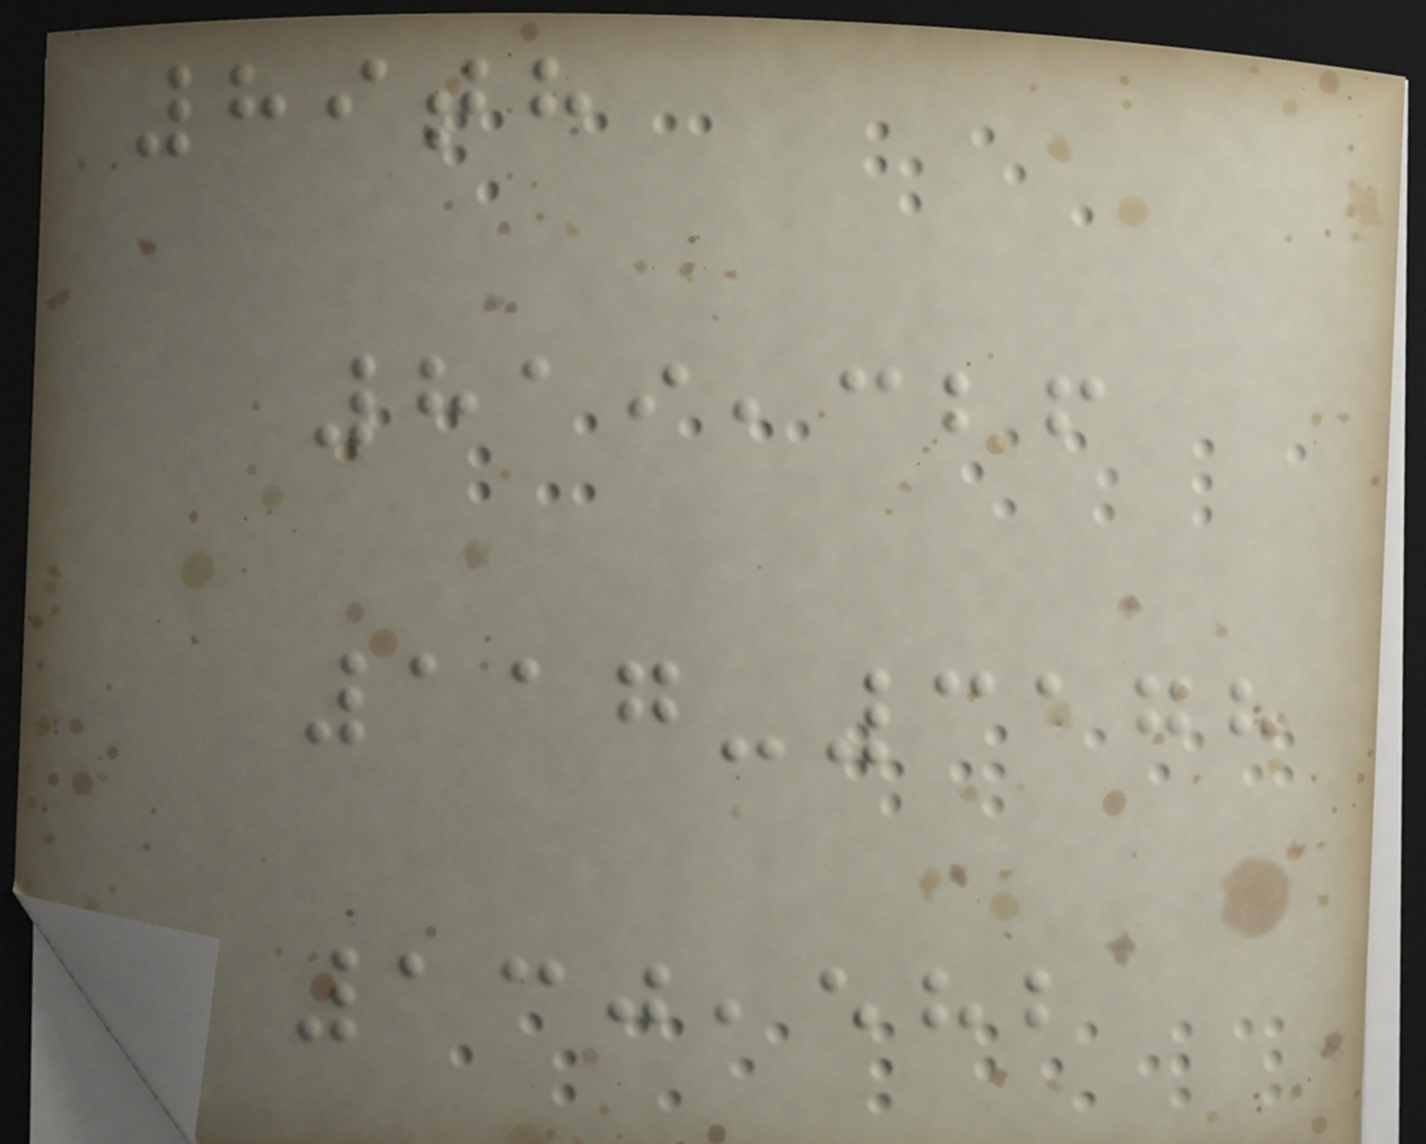89th
819,326
117-3178
130,582
